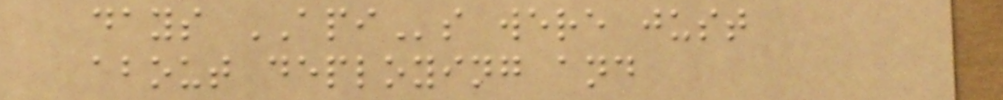days APIs were just
about deploying and
